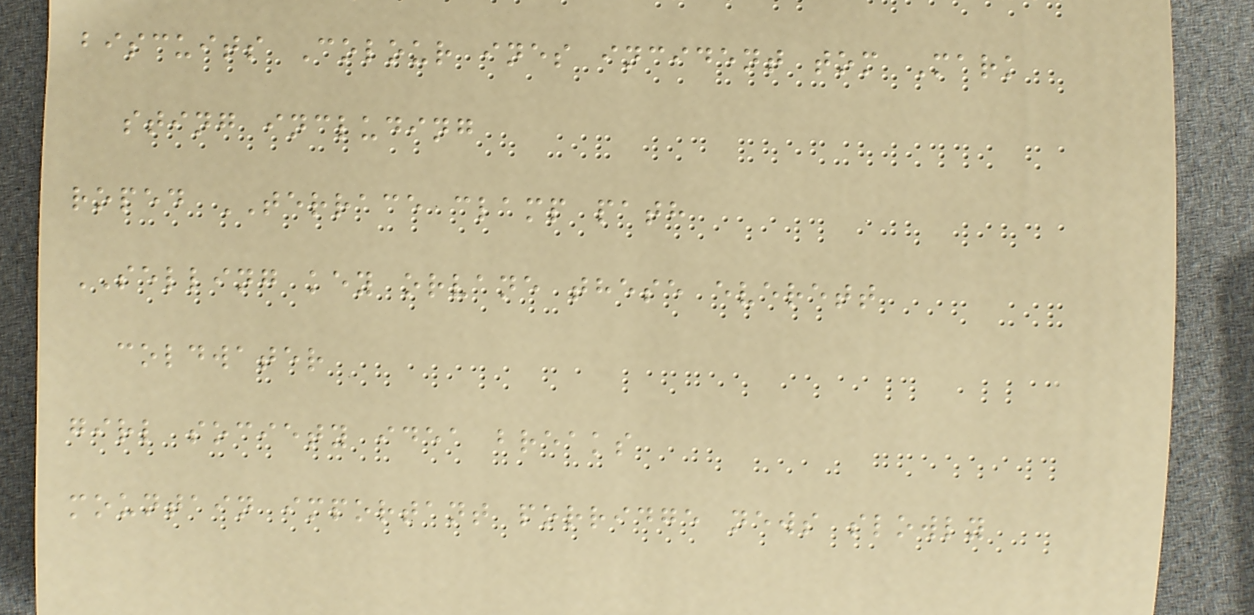biscuits Colour ines incident tom Mark
sting including
roped TERRACE clamp path
SELLING key orvane these everett
coldwater
girl society idea breaks
mountain important porridge news slowly
